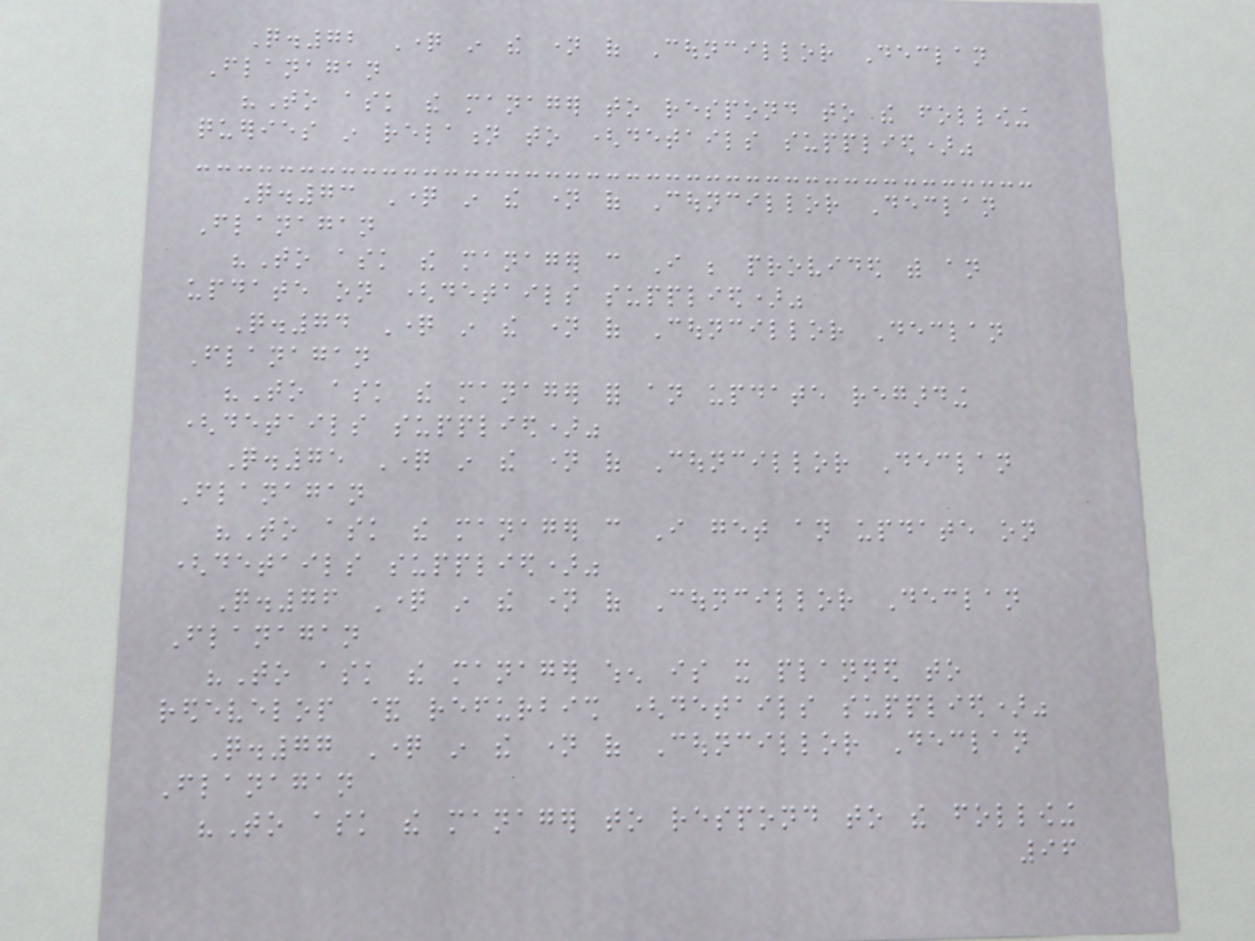Q.72 Question in the name of Councillor Declan
Flanagan
"To ask the manager to respond to the following
queries in relation to (details supplied)"
Q.73 Question in the name of Councillor Declan
Flanagan
"To ask the manager can I be provided with an
update on (details supplied)"
Q.74 Question in the name of Councillor Declan
Flanagan
"To ask the manager for an update regarding
(details supplied)"
Q.75 Question in the name of Councillor Declan
Flanagan
"To ask the manager can I get an update on
(details supplied)"
Q.76 Question in the name of Councillor Declan
Flanagan
"To ask the manager when is it planned to
redevelop & refurbish (details supplied)"
Q.77 Question in the name of Councillor Declan
Flanagan
"To ask the manager to respond to the following
96
